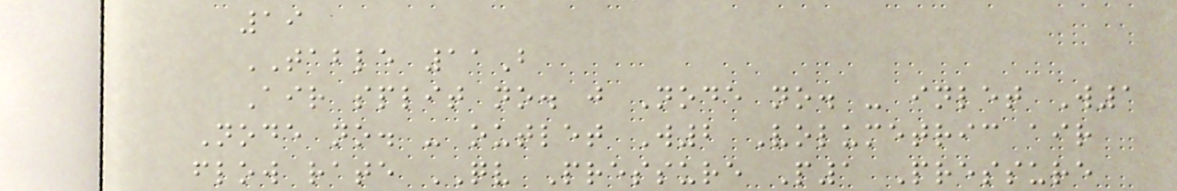19
TABLE 11B
Air split no. j Node no. - inlet W1
Node no. - outlet W2 Volumetric air
flow rate QV Pressure P1 Pressure
